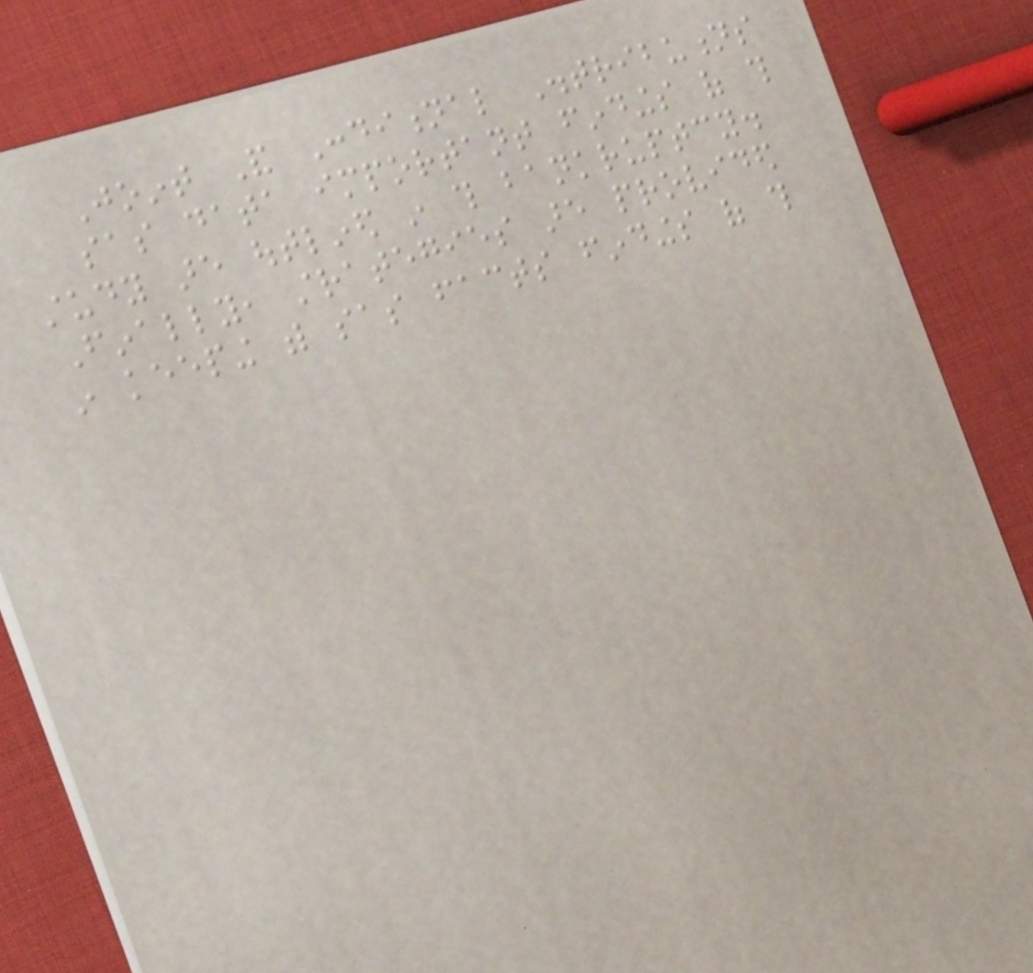Joint And Conditional Distributions
sas data important findings of this
study are outlined in this bankruptcy.
Finally, strategies are provided
in keeping with sas facts findings of this
